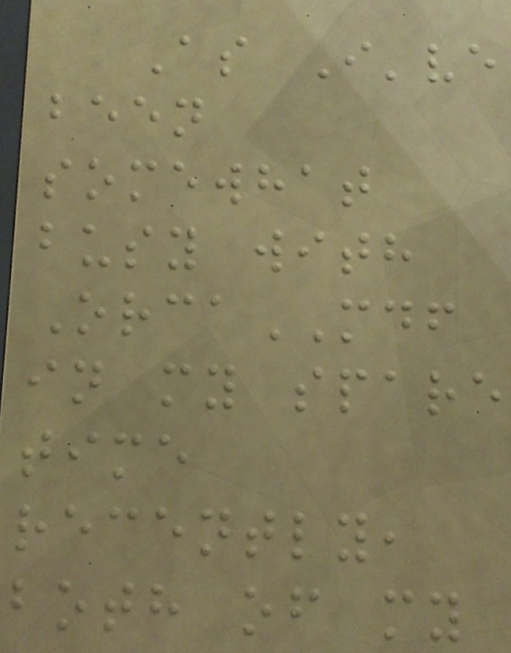As I've
been
somewhat
busy with
OrcaMDF
in my spare
time
recently,
both of my
